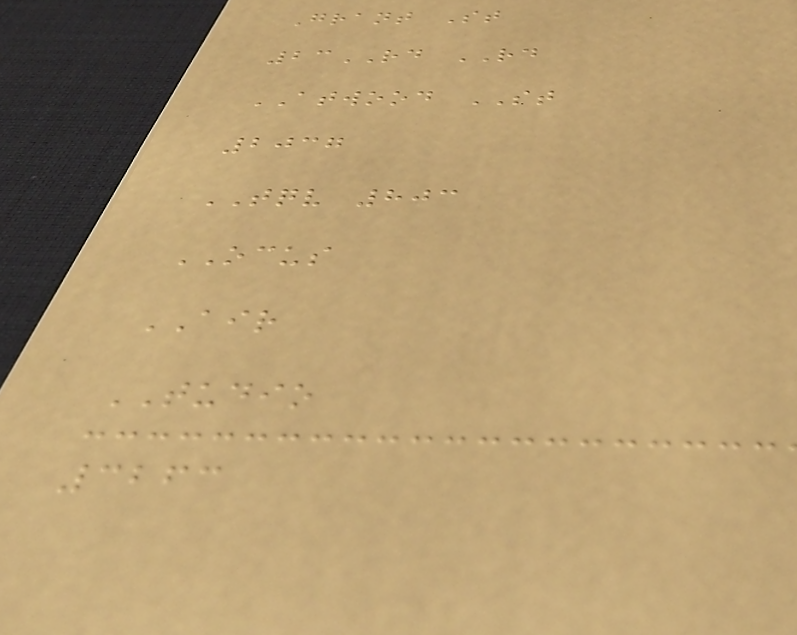Grant St
23RD RD
ATWOOD ST
2037
TQV 803
OCUS
AIR
TUDIO
3263
